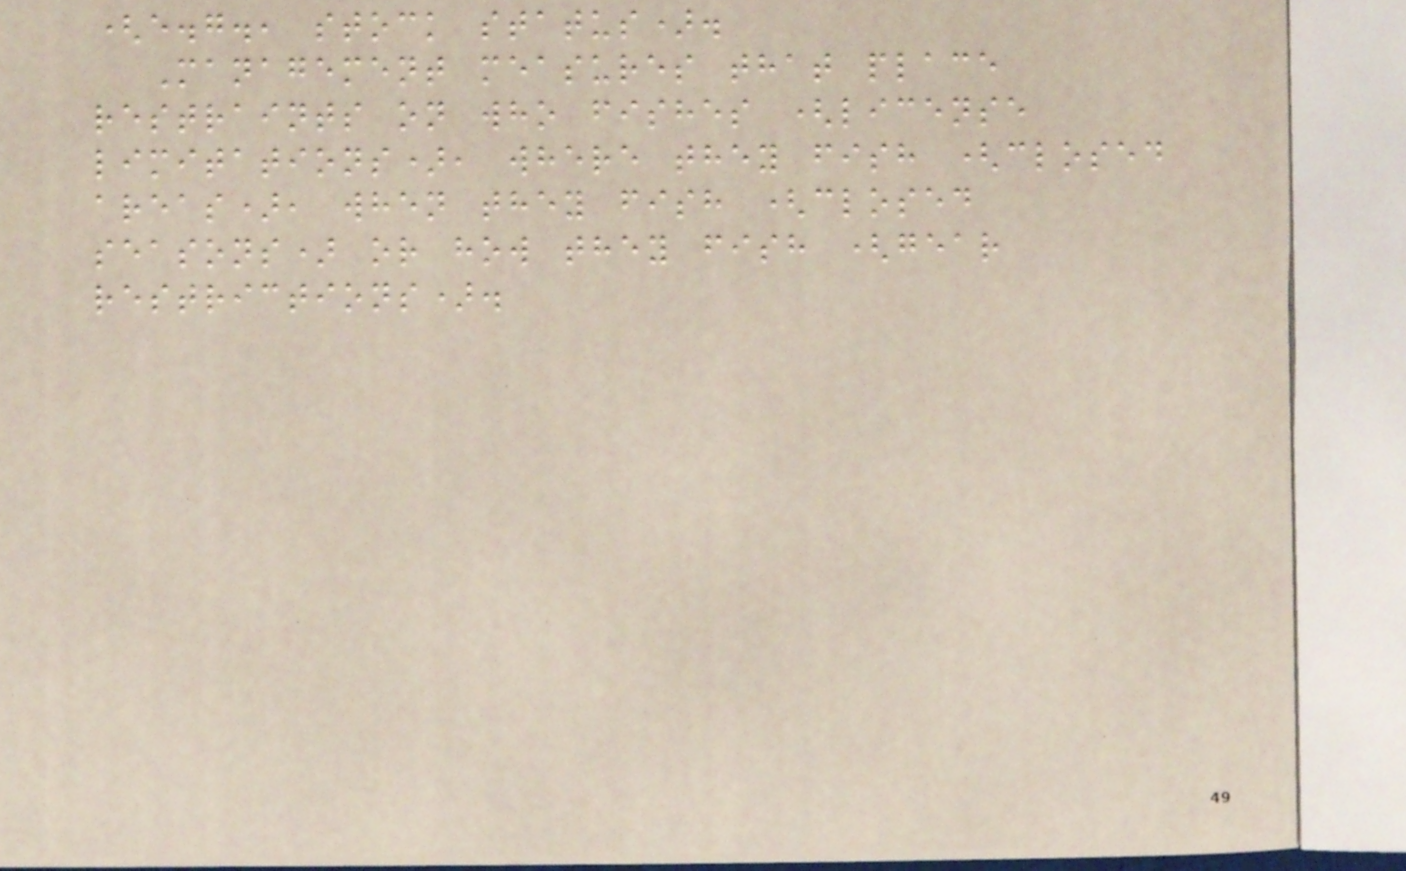(e.g., stock status).
Management measures that place
restraints on who fishes (license
limitations), where they fish (closed
areas), when they fish (closed
seasons) or how they fish (gear
restrictions).
